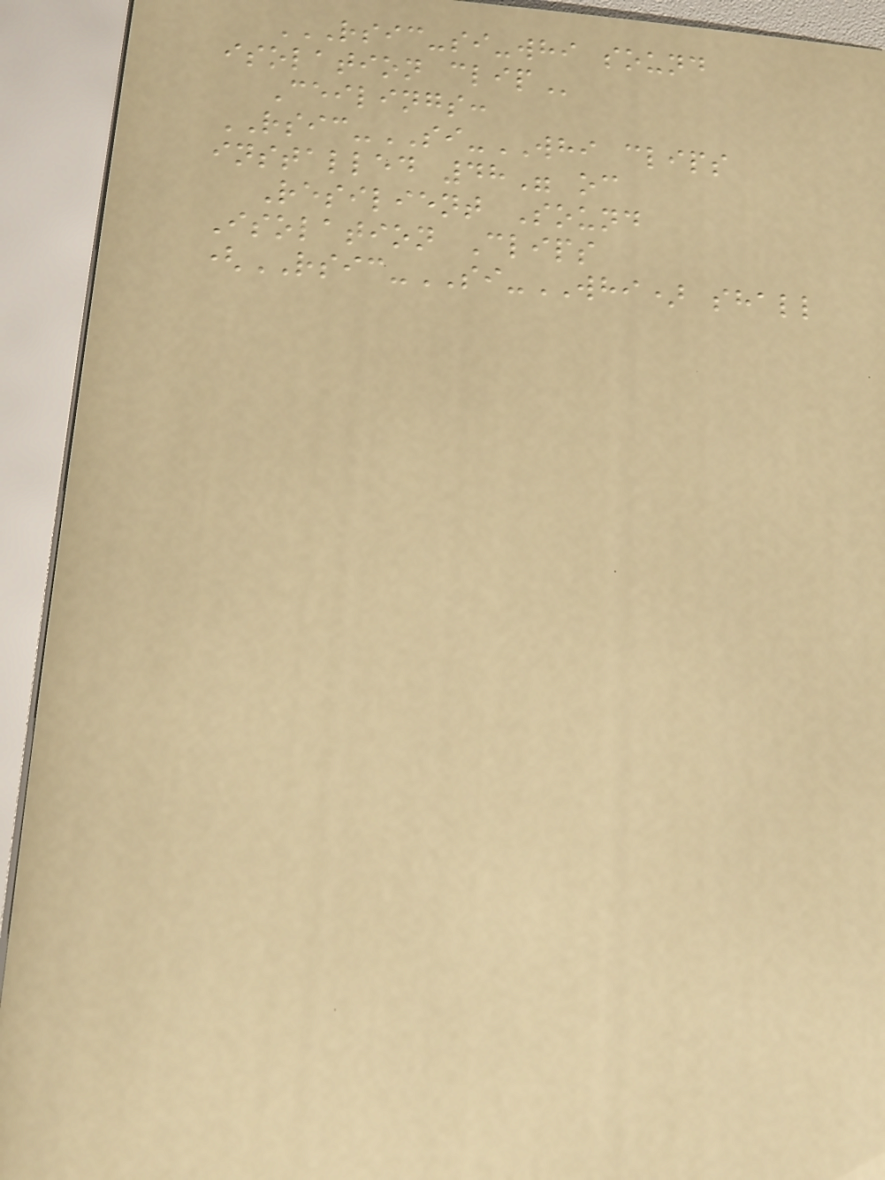RSIC-SI-WHI SOUND
ISOLATION CLIP
Ceilings:
RSIC-SI-WHI clips
installed 48" oc
Resilient Sound
Isolation Clips
(RSIC-SI-WHI) shall
